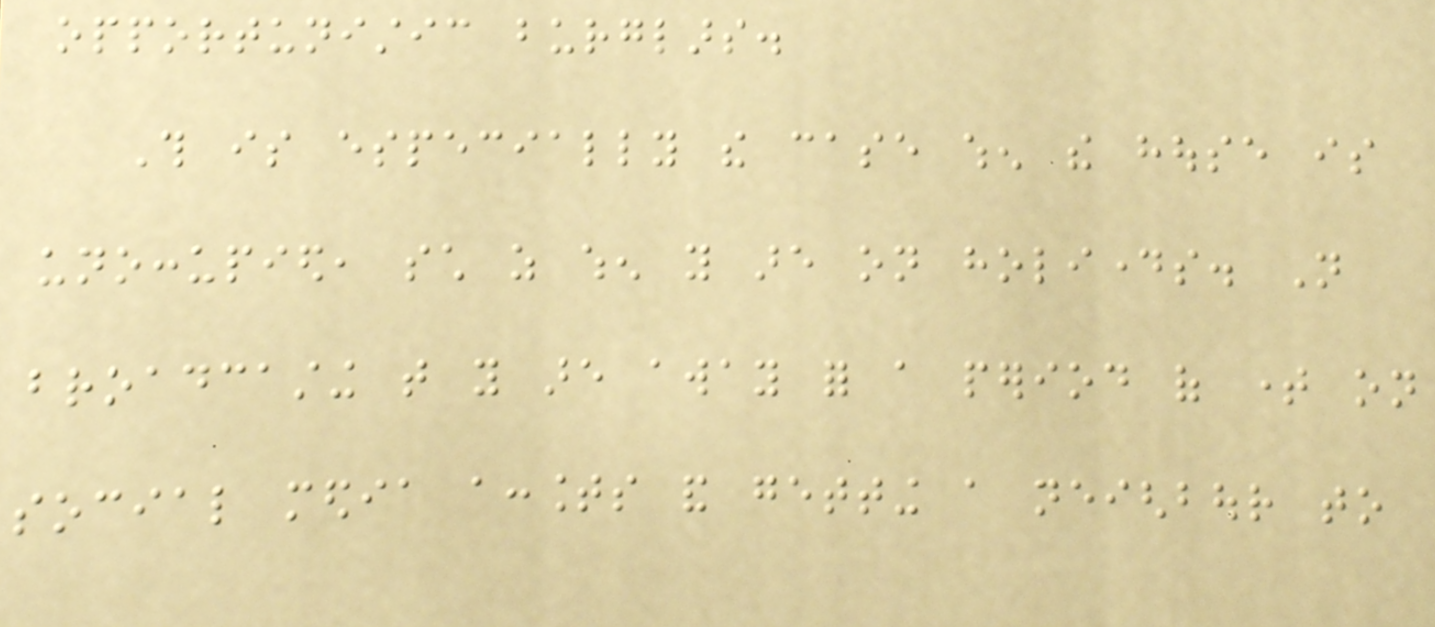opportunistic burglars.
This is especially the case when the house is
unoccupied, such as when you are on holidays. Not
broadcasting that you are away for a period of time on
social media accounts and getting a neighbour to
